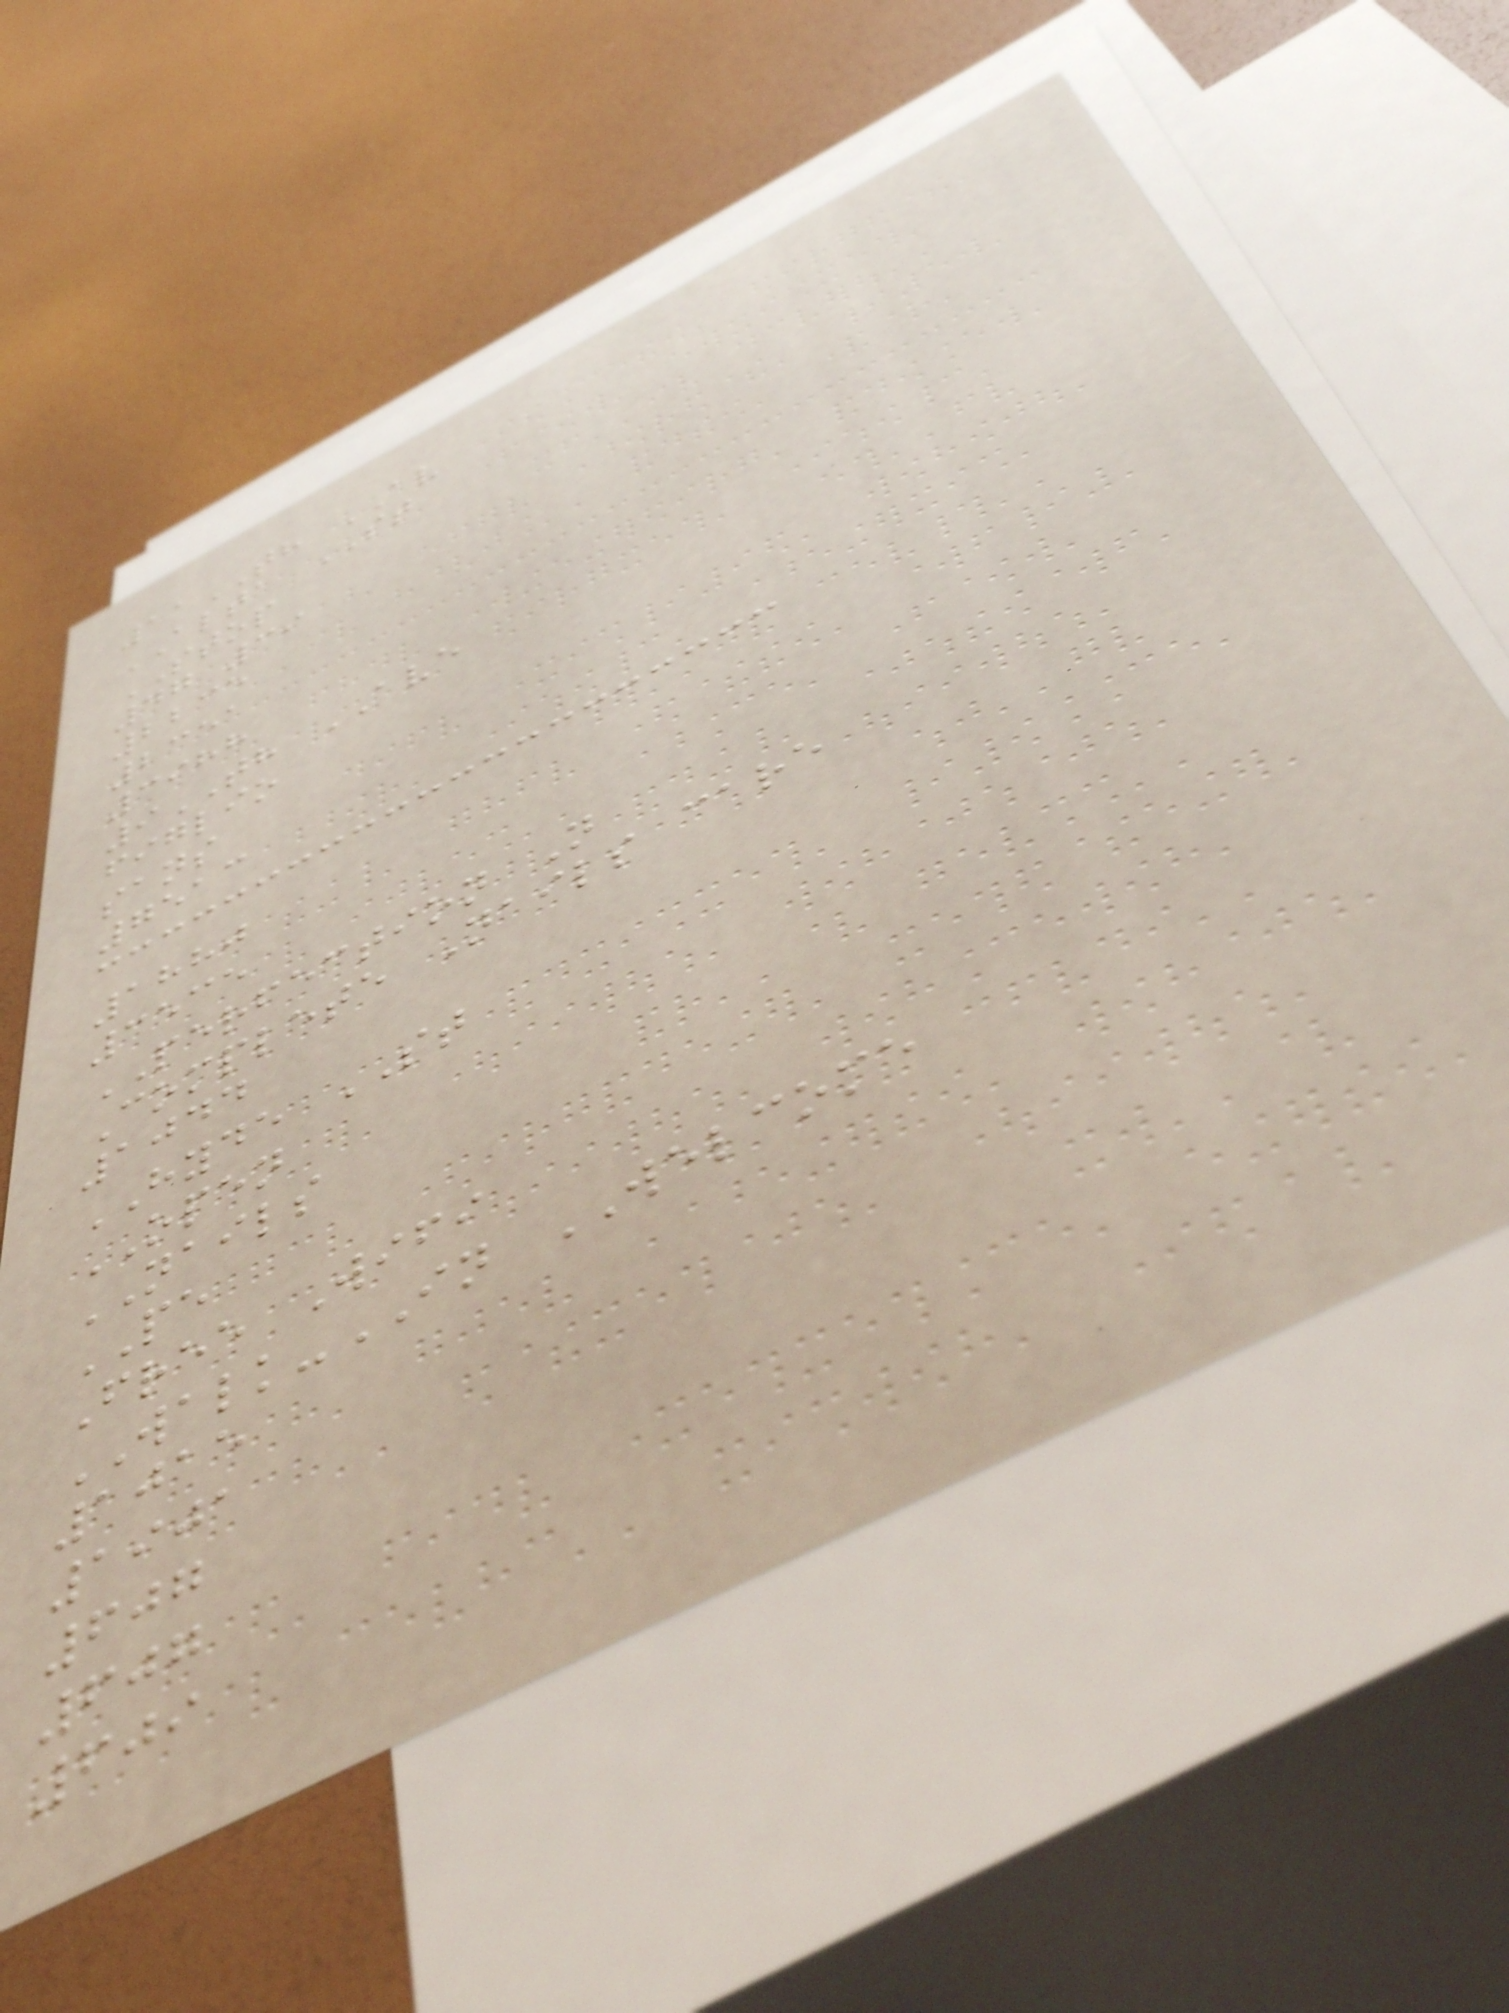11TH AV
ALTA ST
STOP
47 39
2235
2351
3988
9TH AVE
figlio
sans
7513
1880
3535
PERFECTION N
Complete Nails care
1044
HYDE ST
OPEN
NAILS
PE
Free Wifi
WALK-IN WELCOME
1015
1901
607
607
609
